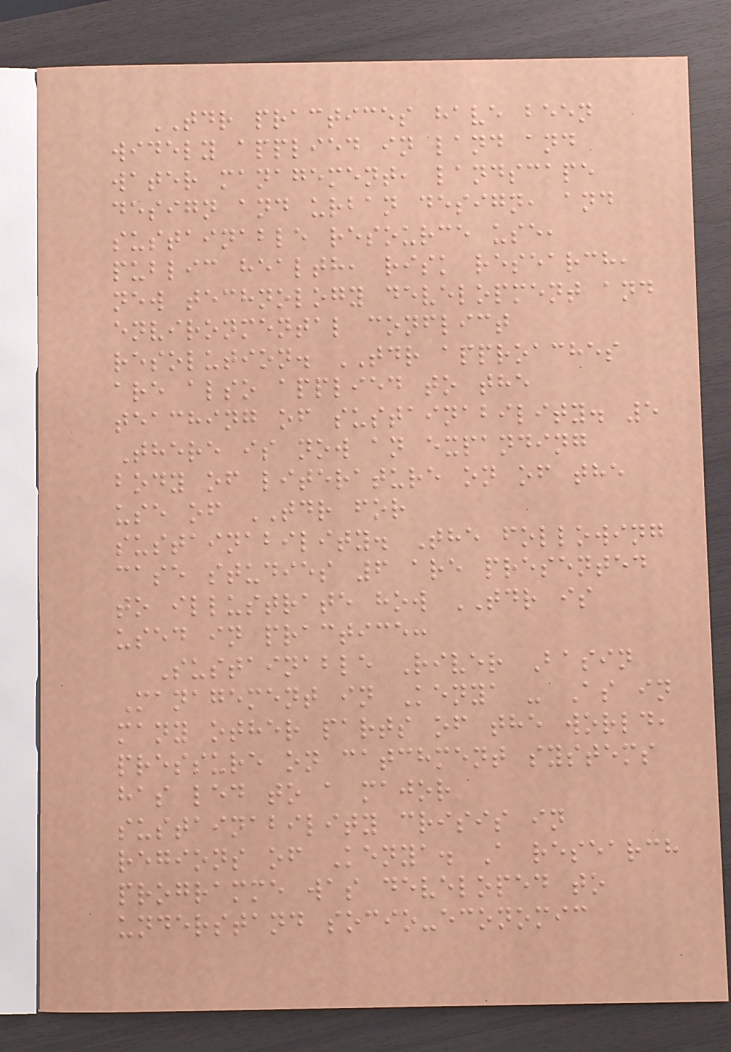TDR practices have been
widely applied in land and
water management, landscape
design and urban design, and
sustainable resource use,
public health, risk research,
new technology development and
environmental conflict
resolution. TDR approaches
are also applied to the
teaching of sustainability. 5
There is now an expanding
body of literature on of the
use of TDR for
sustainability. The following
case studies 6 are presented
to illustrate how TDR is
used in practice:
Sustainable River Basin
Management in Kenya - As in
many other parts of the world,
pressure on catchment systems
has led to a major
sustainability crisis in
regions of Kenya. A research
programme was developed to
understand socio-economic
